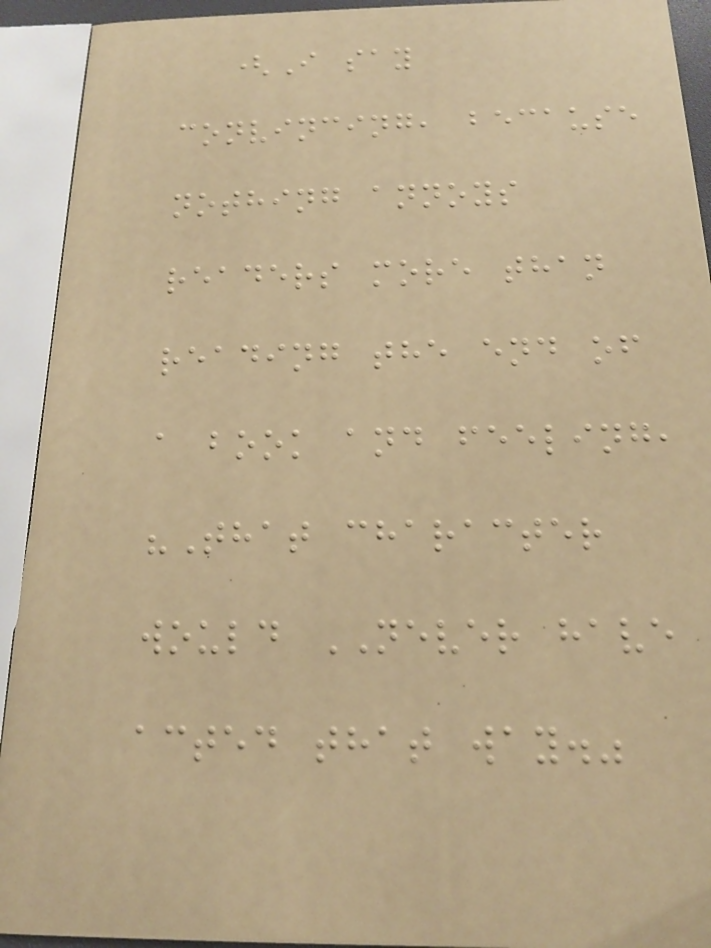(I say
convincing, because
nothing annoys
readers more than
reading the end of
a book and feeling,
"That character
would NEVER have
acted that way."
